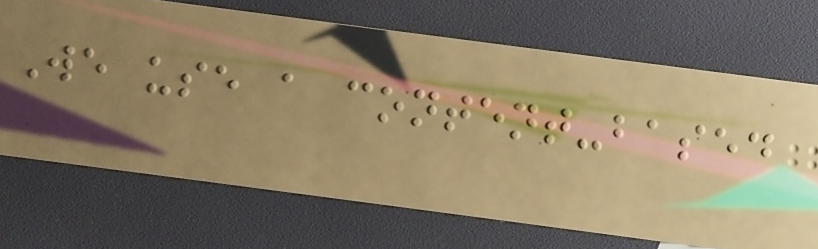We use a content-based
